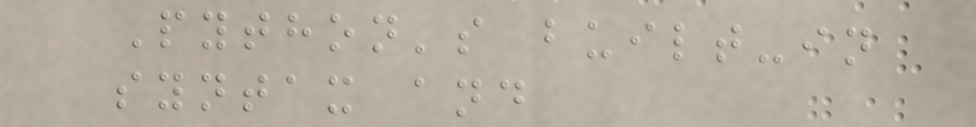Python's built-in
syntax and
